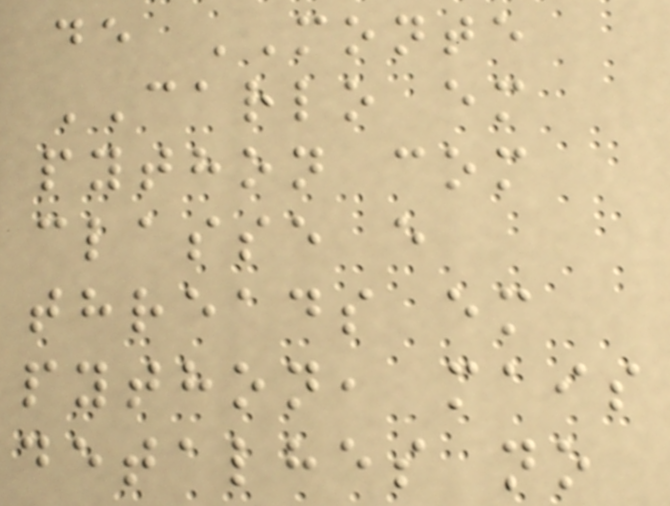de MONTE
CARLO em
python com
classe e
threads em
python, mais
detalhes no
